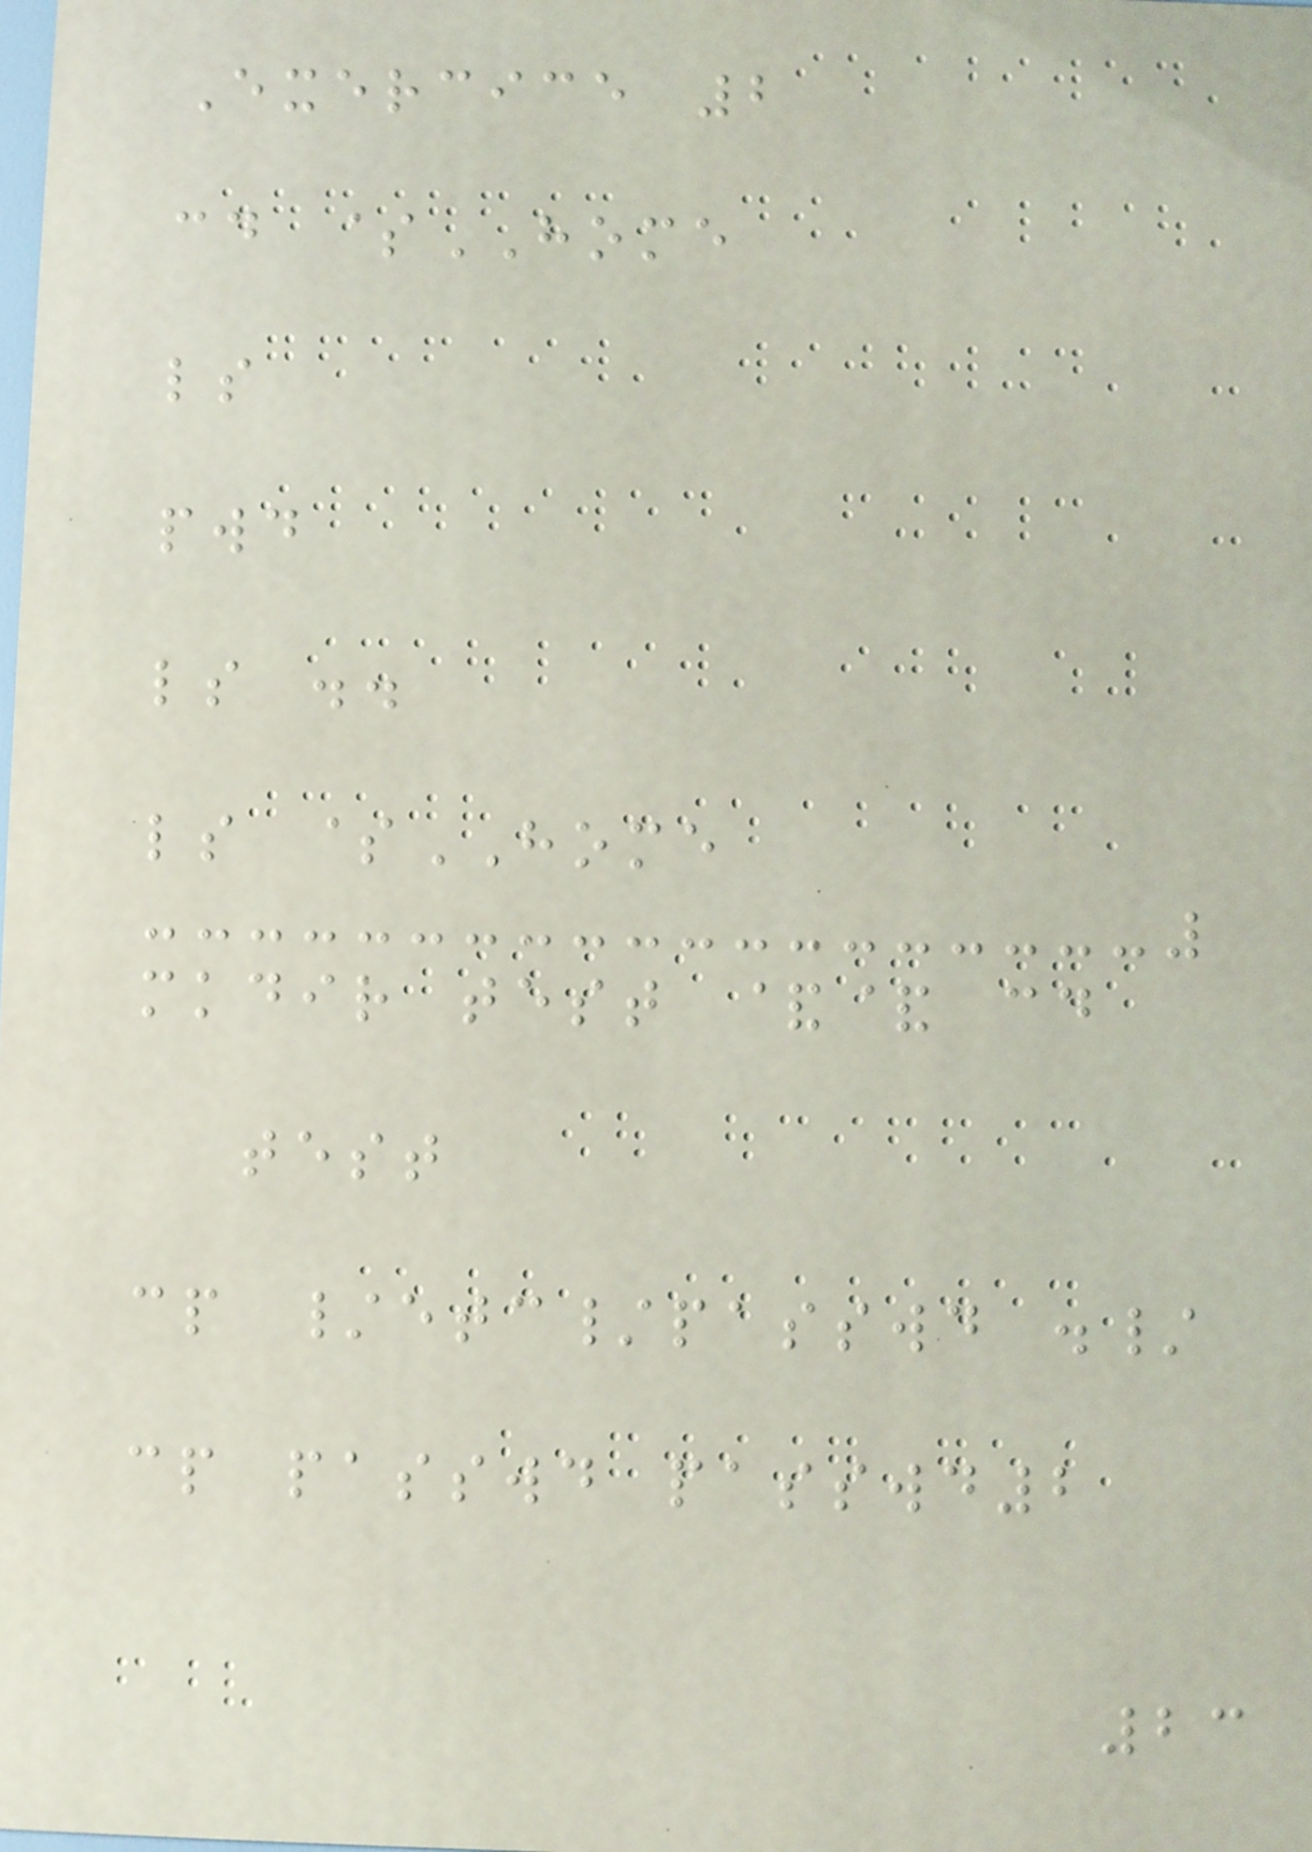Exercice 2
cd $HOME
ls
pwd
ls ..
ls $HOME
mkdir test && cd
test
cp /etc/passwd ./
cp passwd passwd2
23
